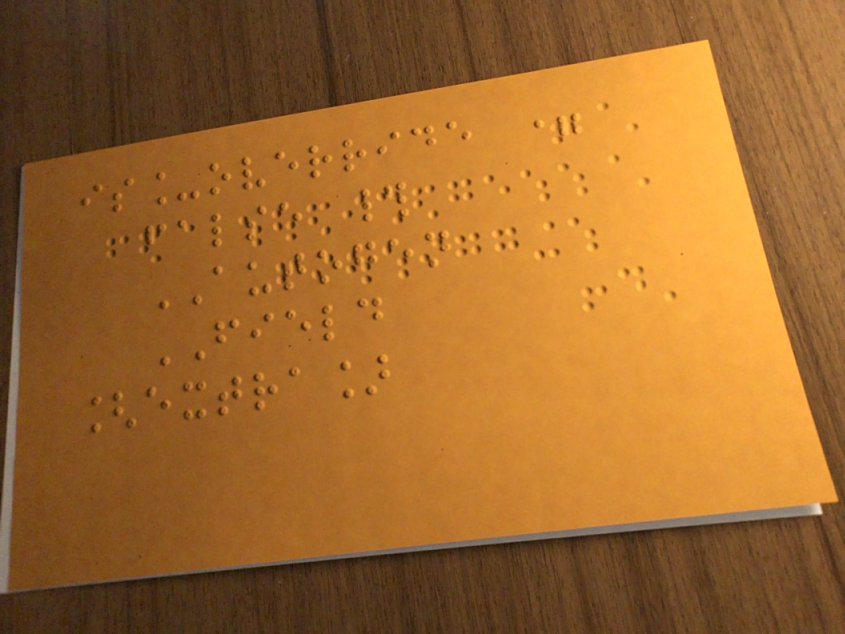is_override =
false #
AUTOGEN
FIELD
[extra]
